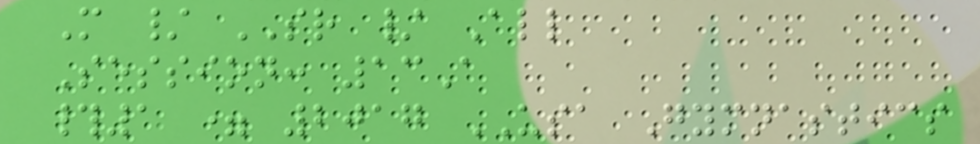M / SR / All
Session: 13A
#1 = 2017 USA Gymnastics
